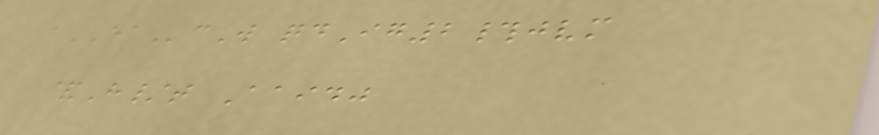aEAcW qdIg2#jvm
&H/t Aaidj
